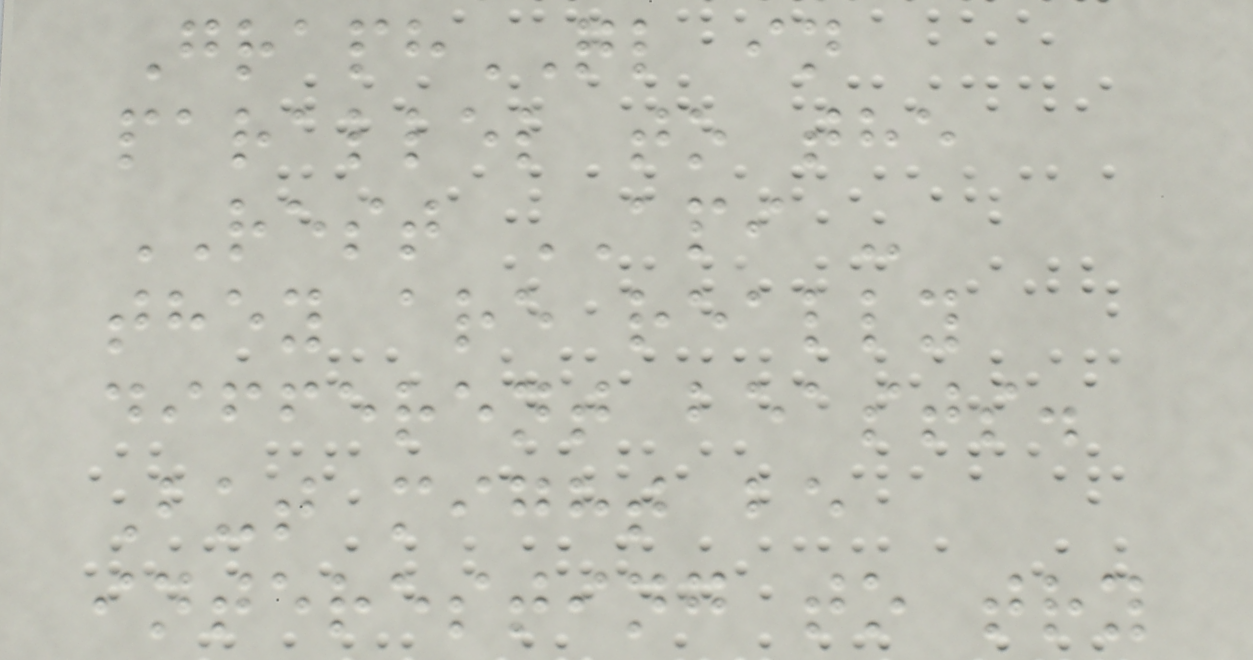GraphQL in
parallel to the
REST API -
they are really
different beasts.
But might be
interesting to try
